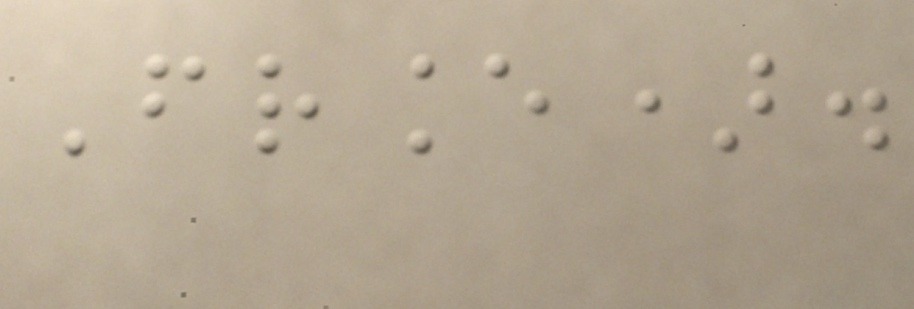France).
